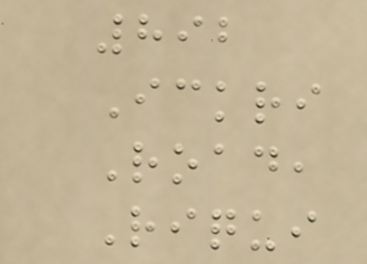892
Ickri
Road,
Riqui
